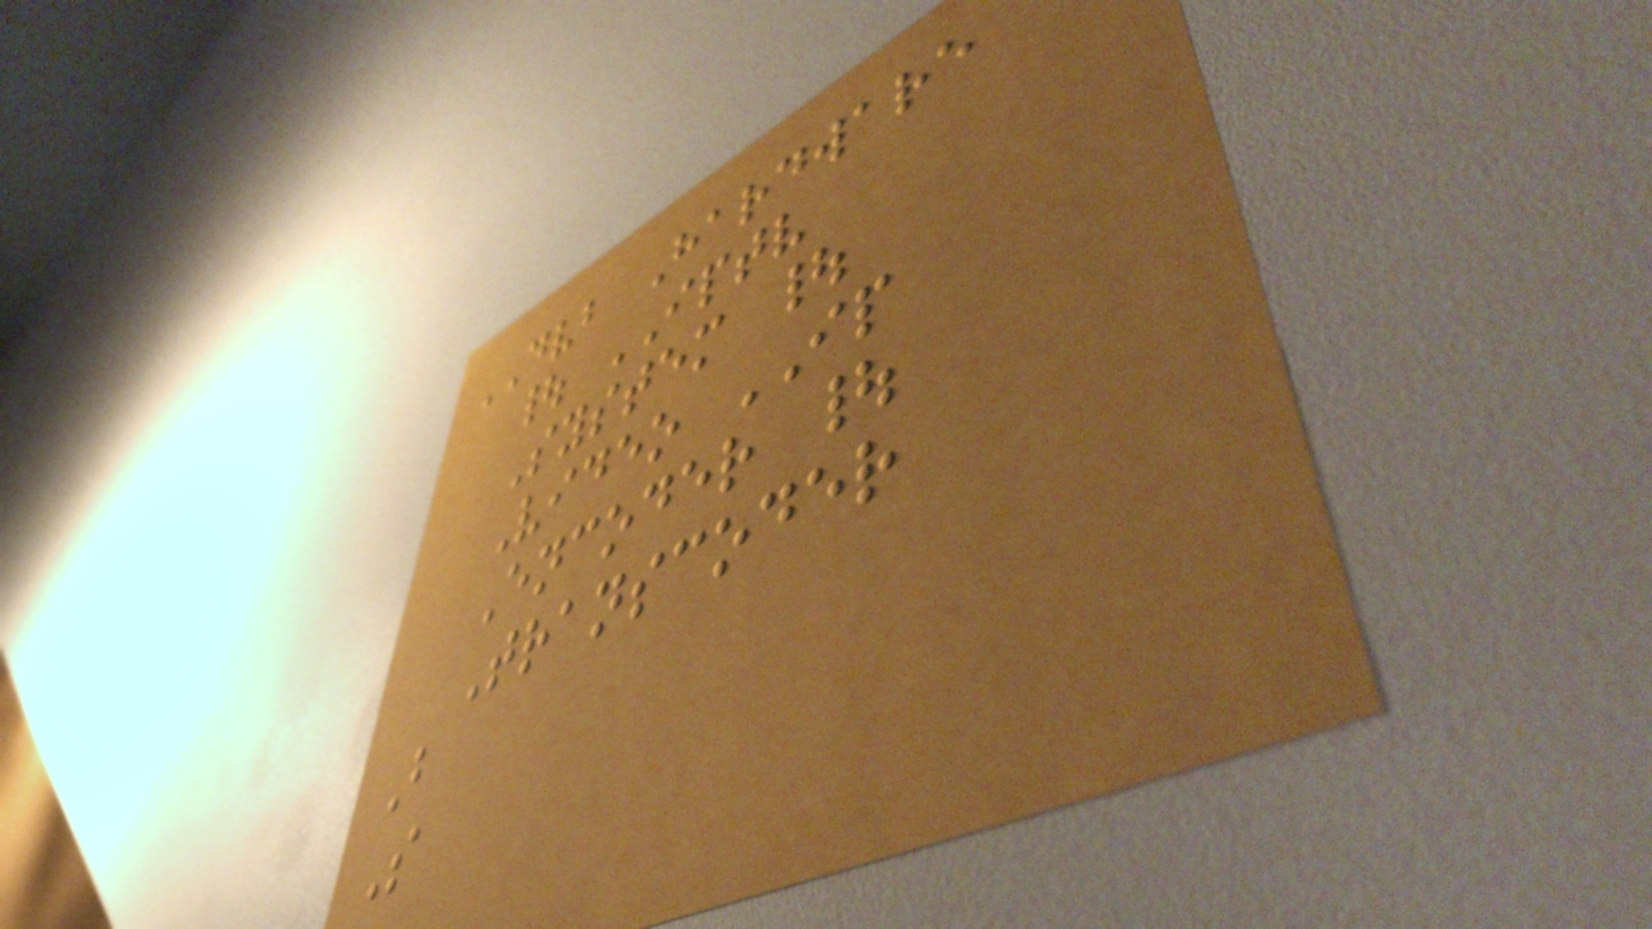DVB Hardware
| IPTV
System |
Video IP
Encoder |
Transcoder
B
S
